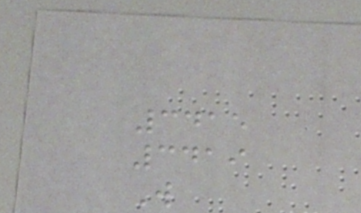3415
3419
W
